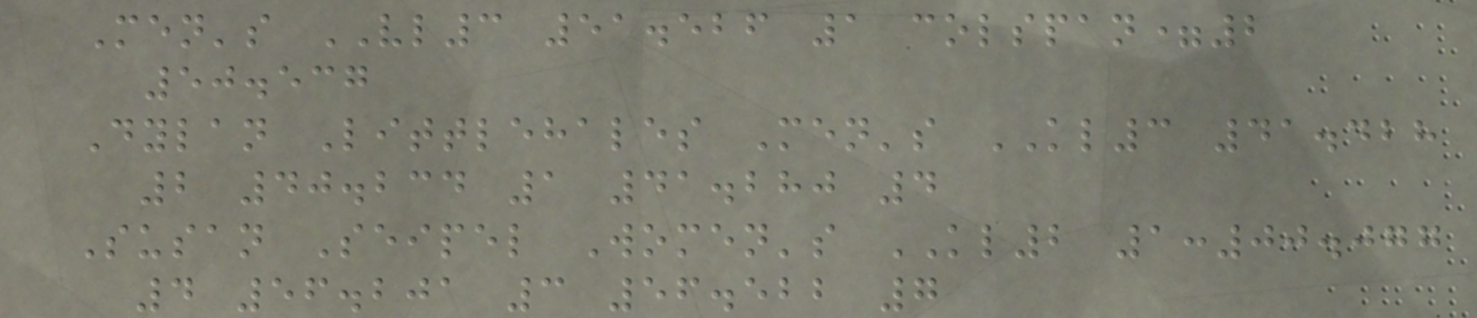Men's VL3 51.526 1 colspan=2
50.537
Dylan Littlehales Men's KL3 41.428
2 40.234 1 41.280 4
Susan Seipel Women's KL2 1:00.077
4 56.201 3 56.522 7
